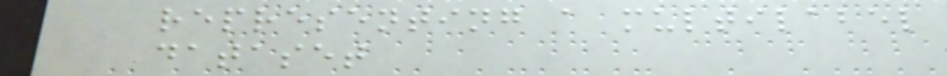representing a multilabel
dataset
